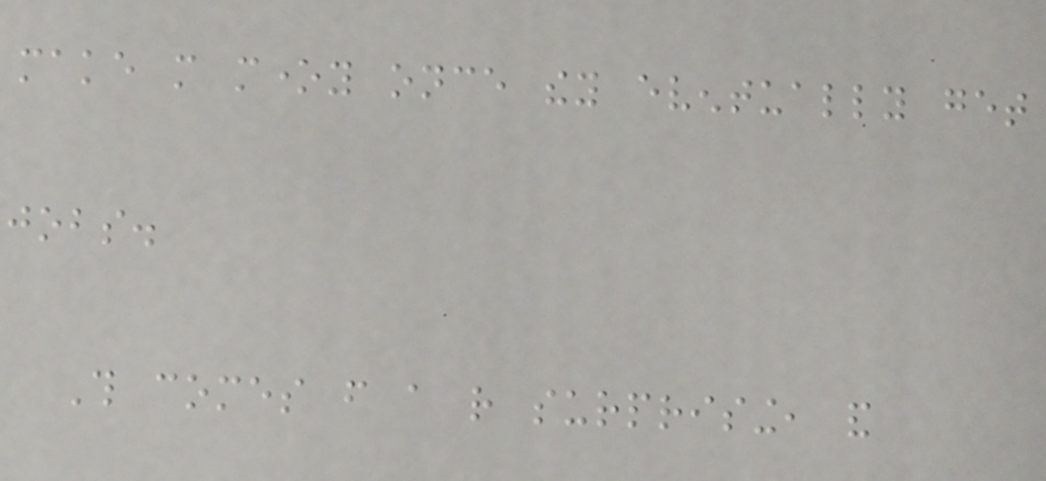make more money once they eventually get
jobs.
This comes from a rather surprising, and
